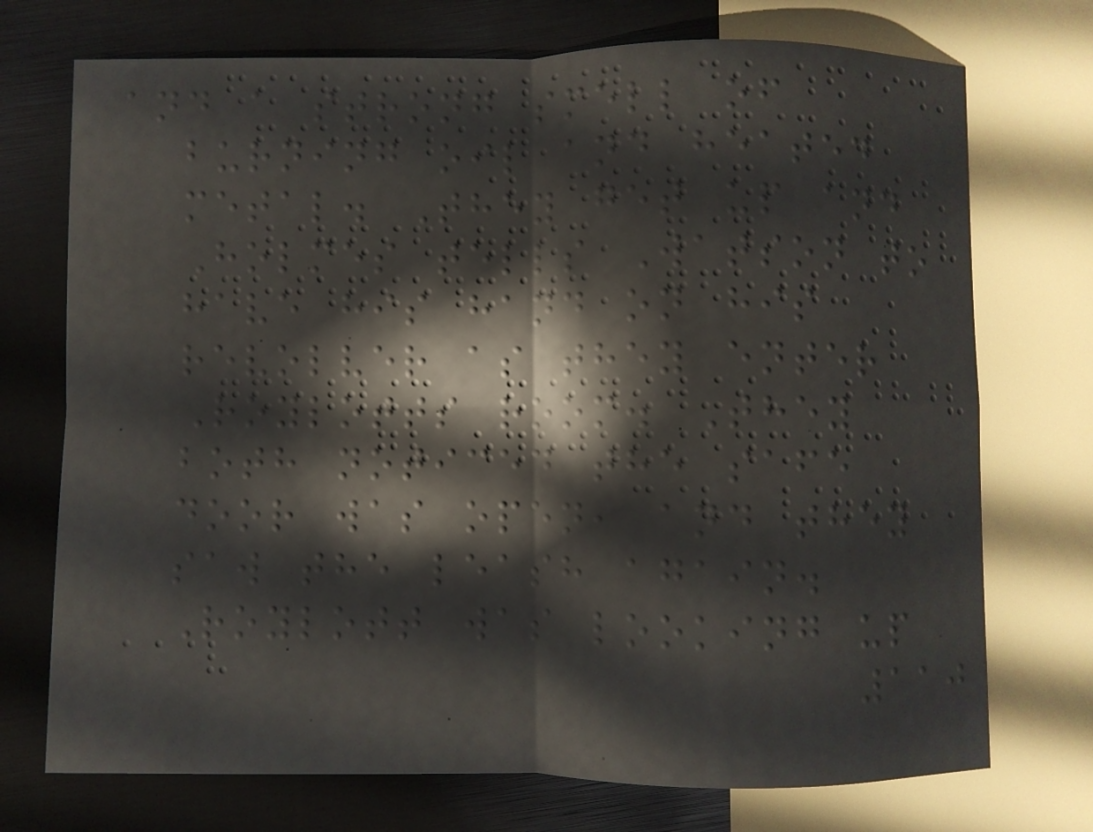and a strong smell of
burning oil and heated
metal. They get up and
Holmes tells Watson to
have his hand on his
revolver as they enter
Roylotts room. They
both noticed the safe
door was open, and they
saw the leash again.
Roylott was looking up
110
